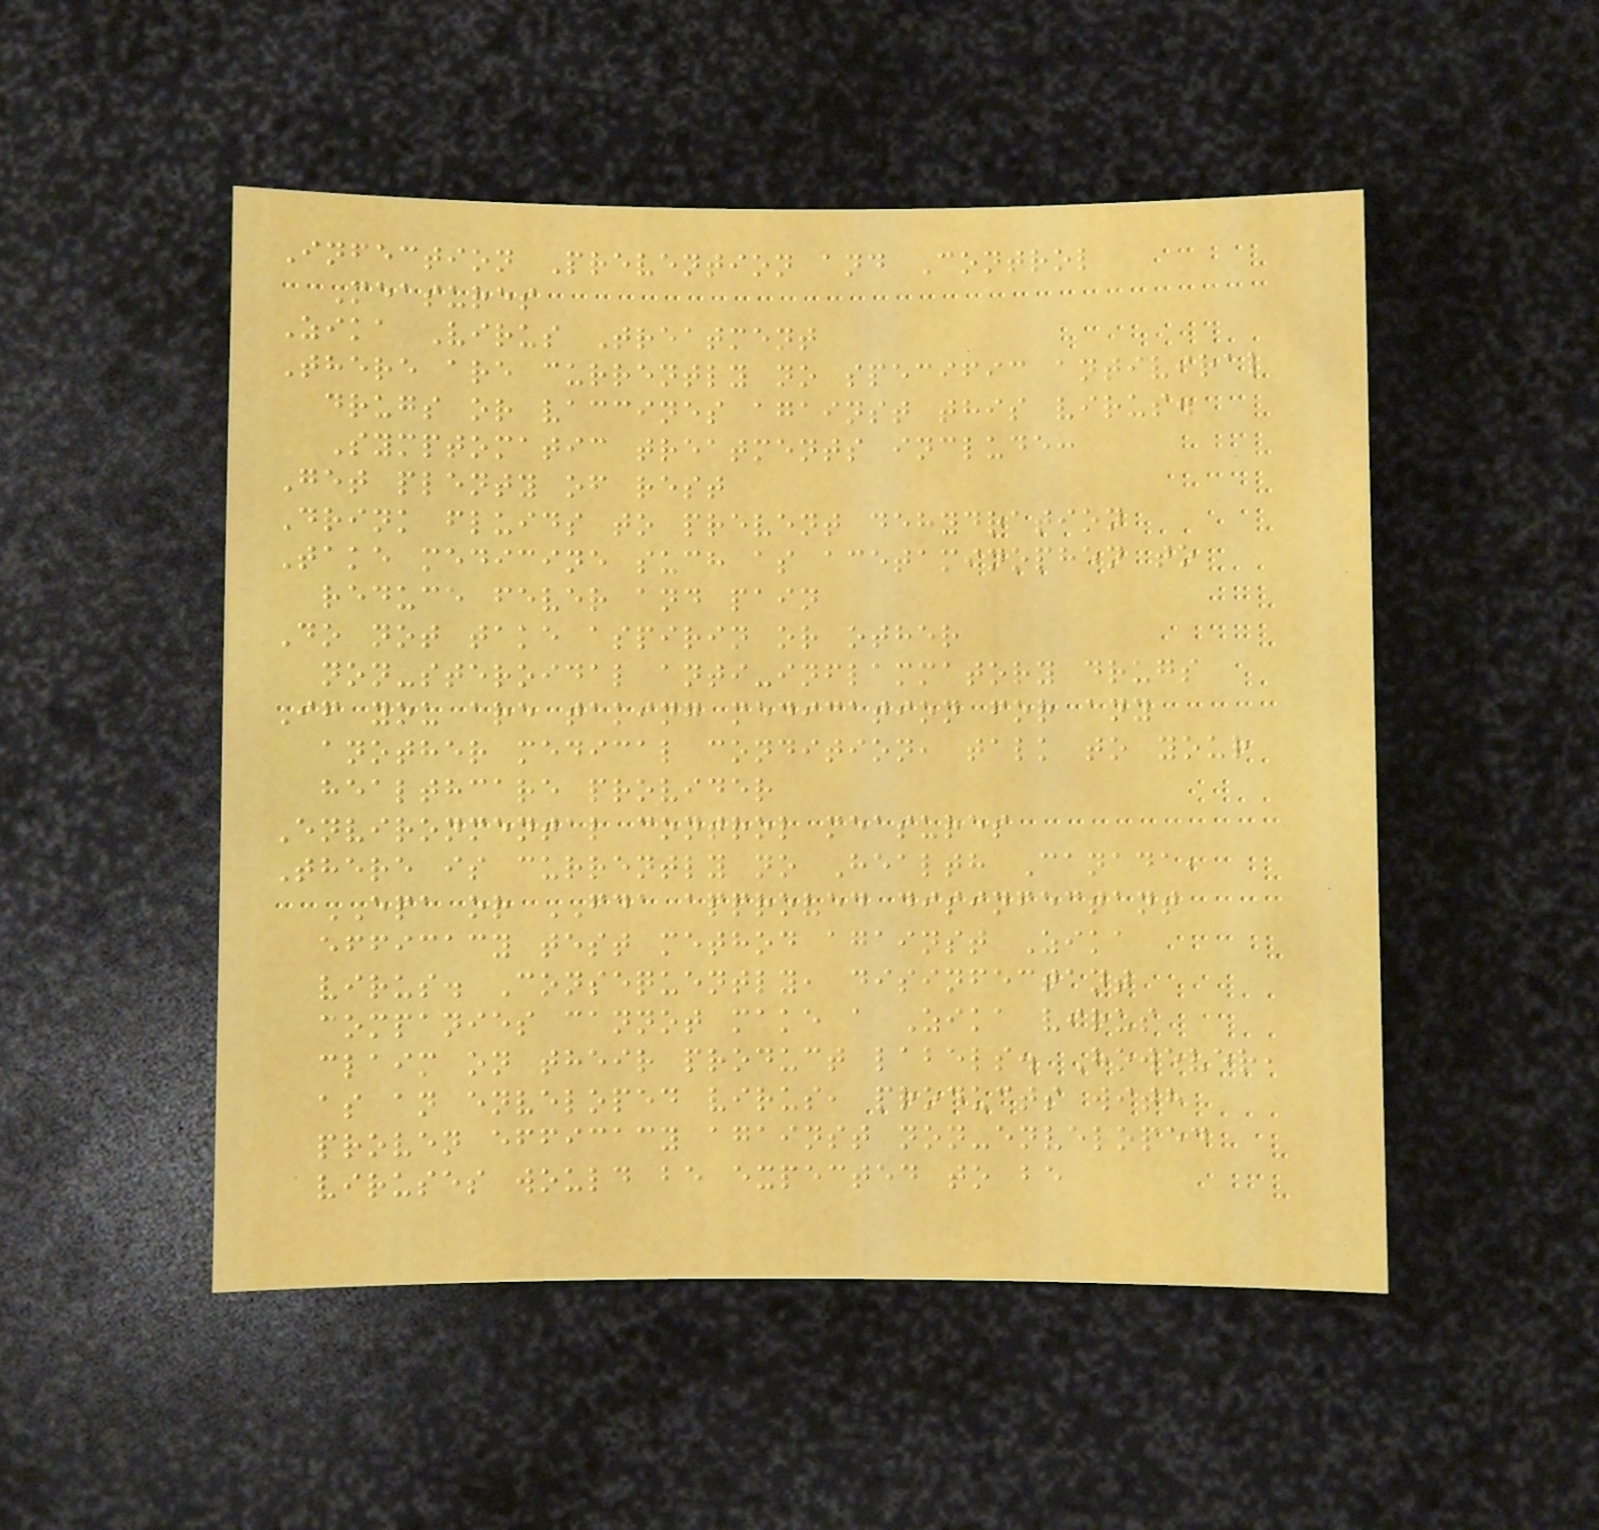Infection Prevention and Control
Measures
Zika Virus Treatment
There are currently no specific antiviral
drugs or vaccines against this virus.
Symptomatic treatments include:
Get plenty of rest
Drink fluids to prevent dehydration
Take medicine such as acetaminophen to
reduce fever and pain
Do not take aspirin or other
non-steroidal anti-inflammatory drugs
If you are taking medication for any
another medical condition, talk to your
healthcare provider
Environmental control measures
There is currently no Health Canada,
EPA or FDA approved disinfectant
efficacy test method against Zika
virus. Consequently, disinfectant
companies cannot make a Zika virus
claim on their product labels. However,
as an enveloped virus, products with
proven efficacy against non-enveloped
viruses would be expected to be
